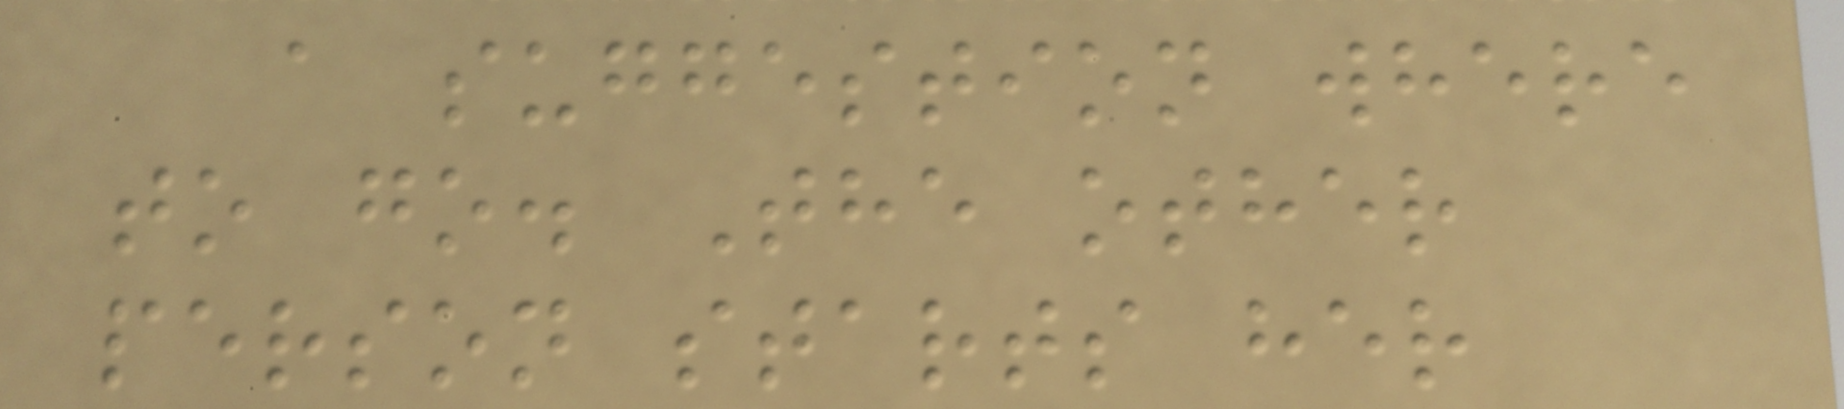a suggestion where
to go. The other
person starts her
